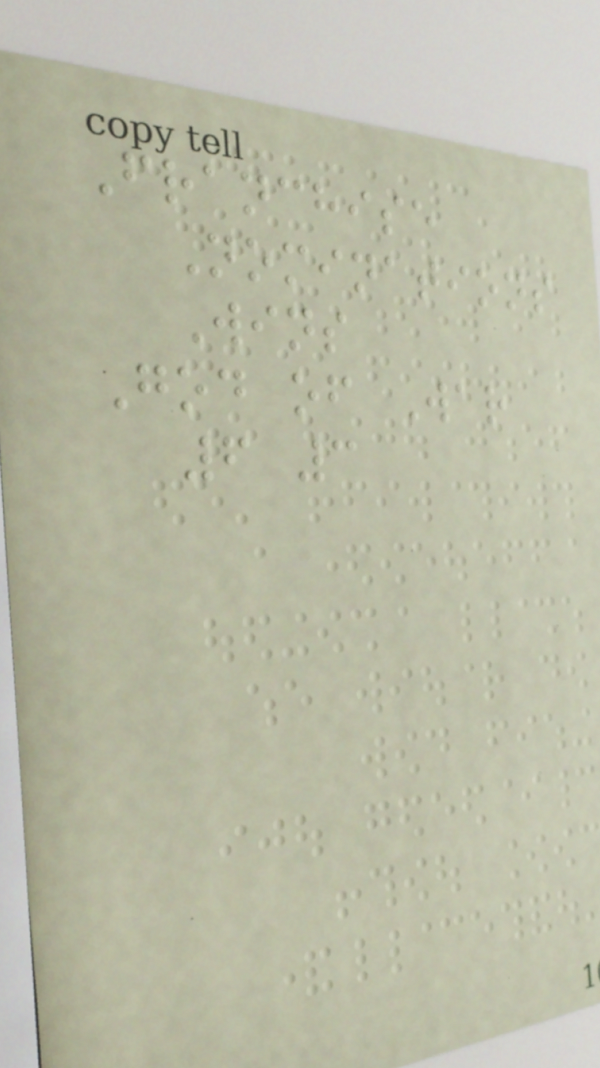Franchise
Nominations
Wins
God of War
6 3
